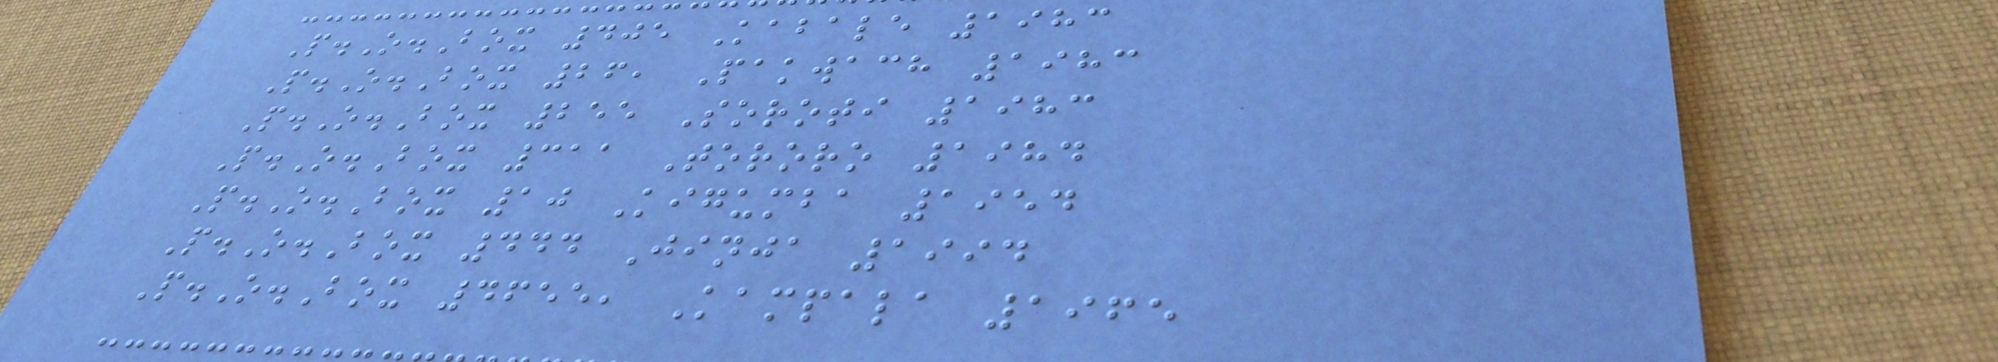P.O.Box 405 Kabale 1983
P.O.Box 26, Pakwach 1983
P.O.Box 255 Soroti 1983
P.O.Box 311 Tororo 1984
P.O.Box 10 Kigumba 1954
P.O.Box 444 Jinja 1994
P.O.Box 4655, Kampala 1965
